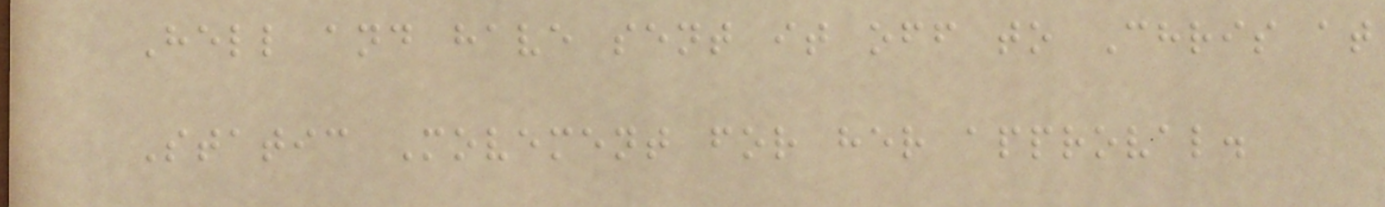Hell and have sent it off to Chris at
Static Movement for her approval.
